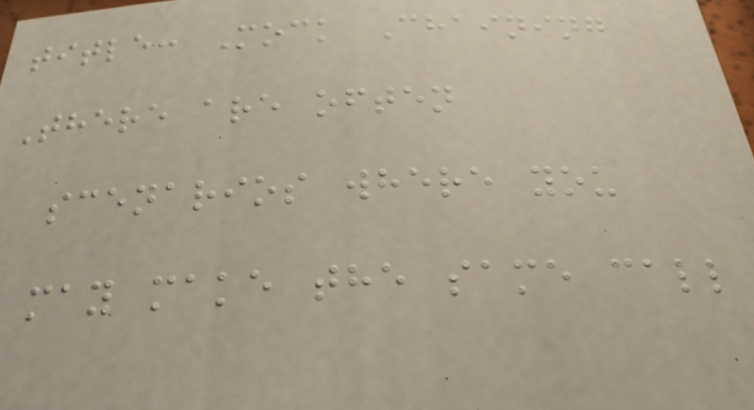title: Mock Chaining
There are often
scenarios where you
may make the same call
